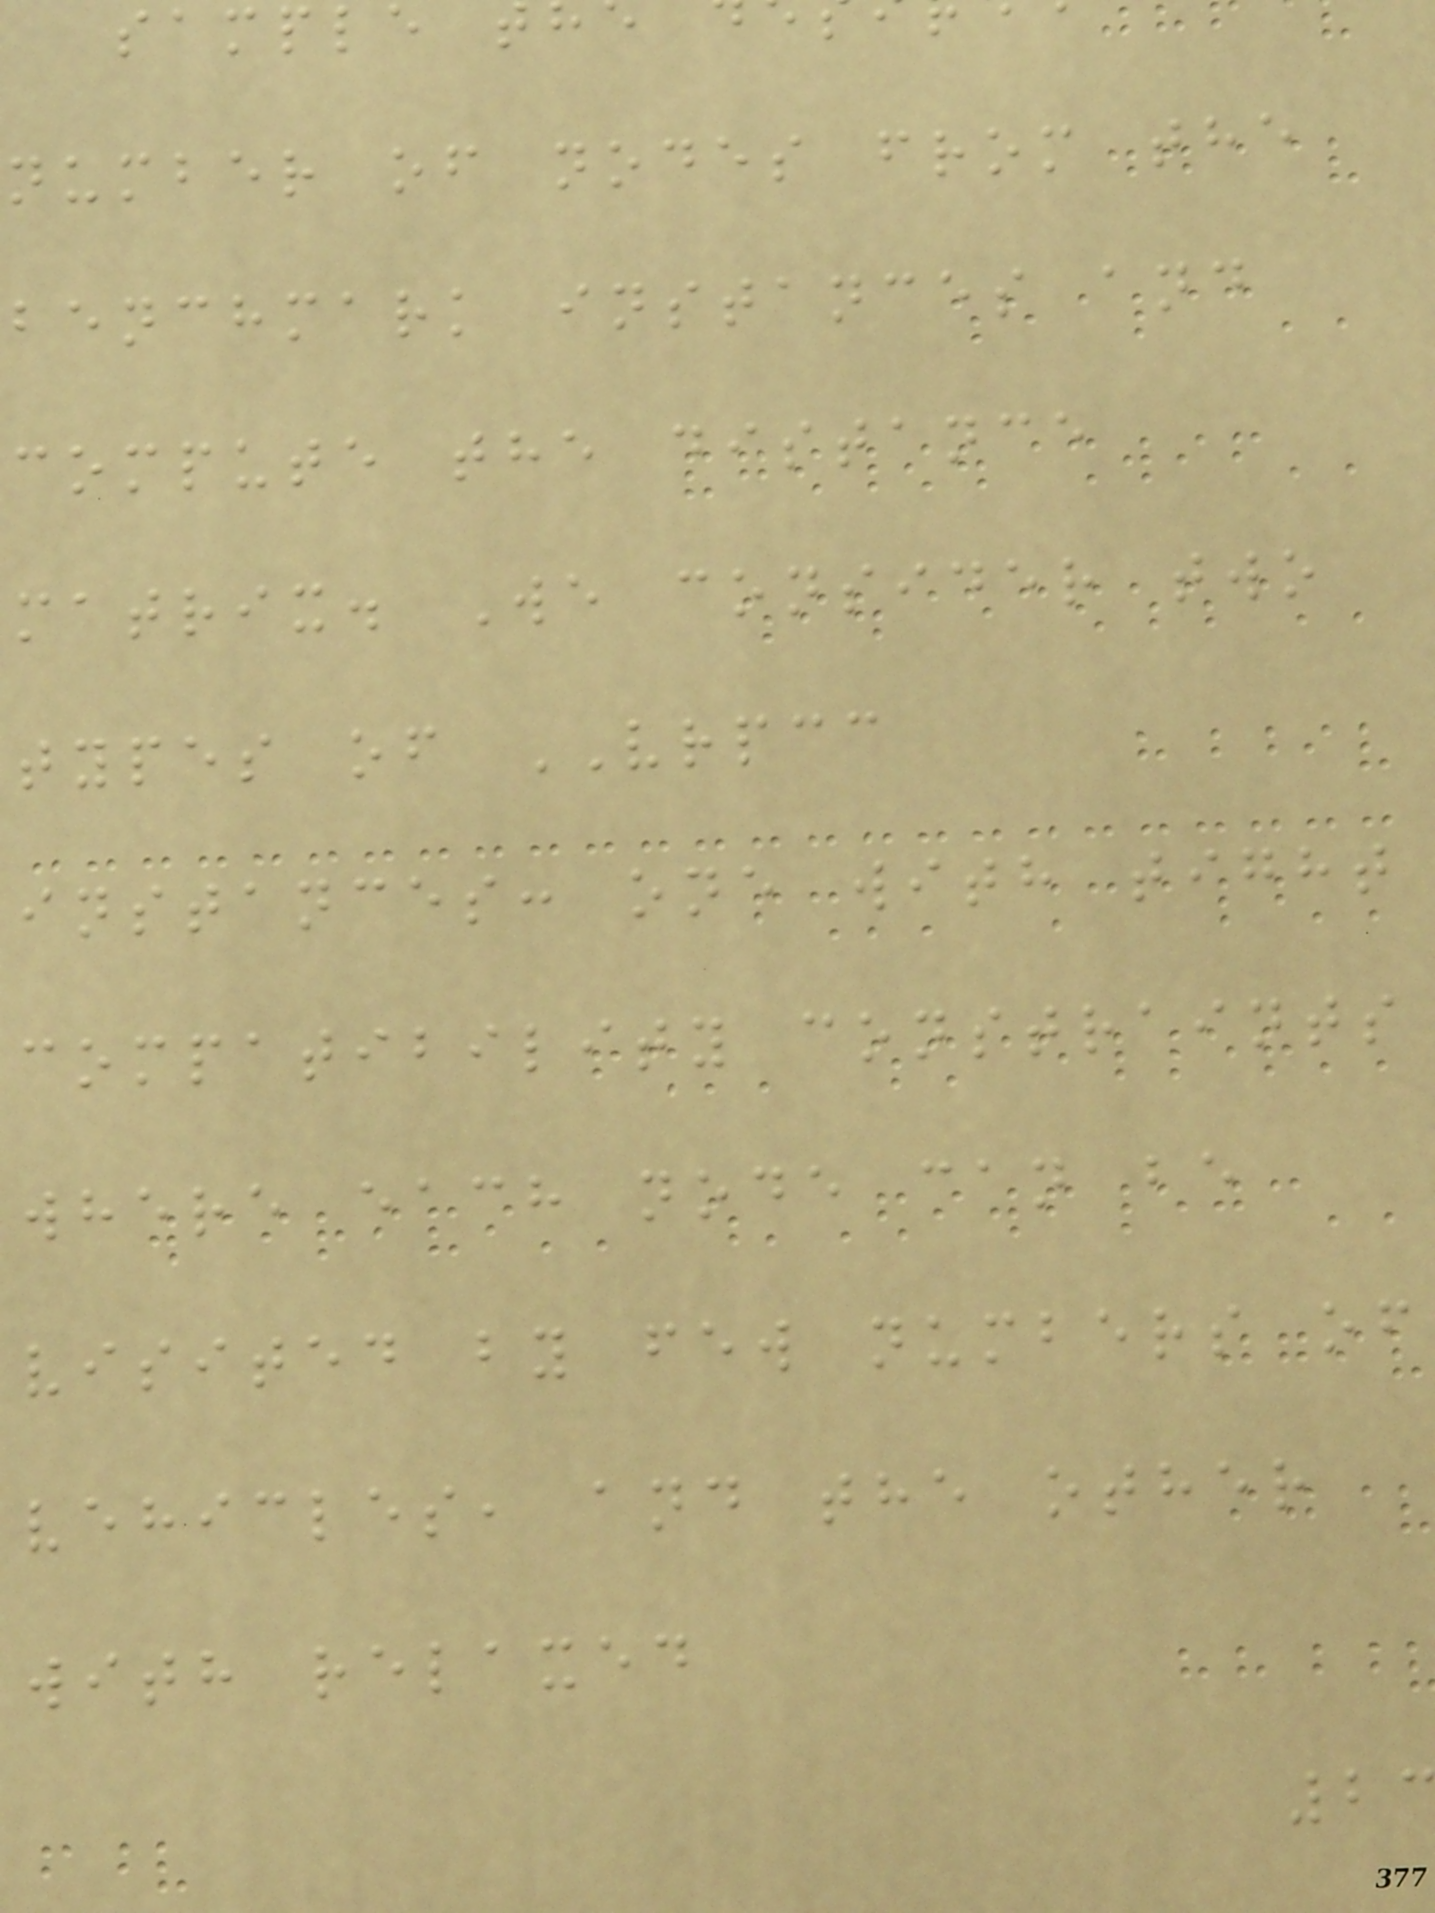sample
number of nodes from the
benchmark instances and
compute the distance
matrix. We consider two
types of VRPCC
instances: one with tight
compatibility constraints
where each node can be
visited by few numbers of
vehicles, and the other
with relaxed
